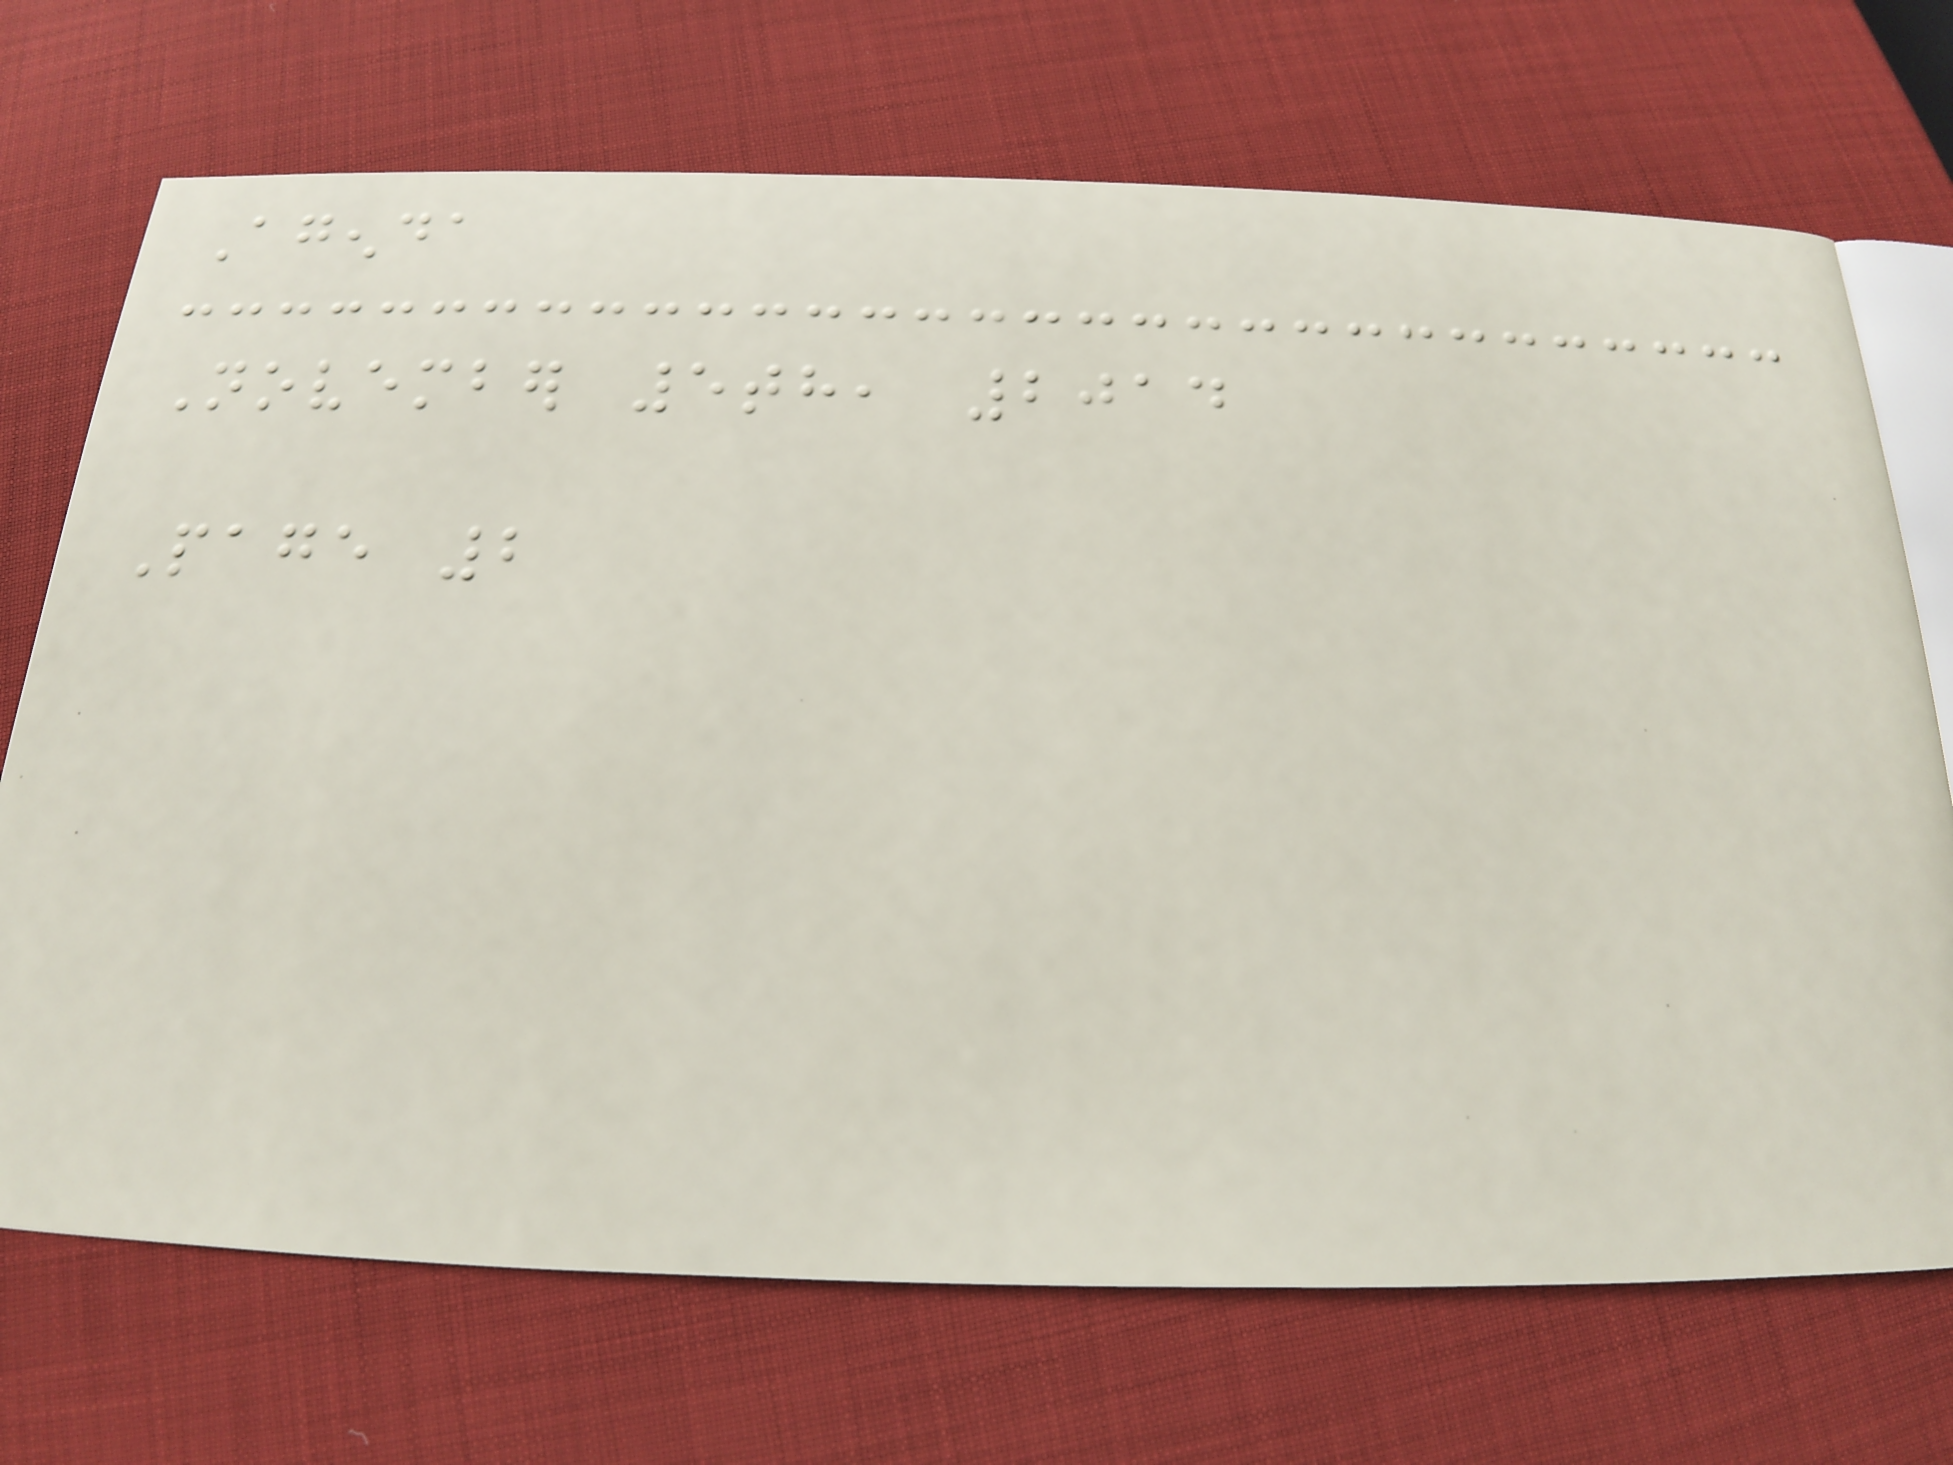Agenda
November 5th, 2014
Page 2
